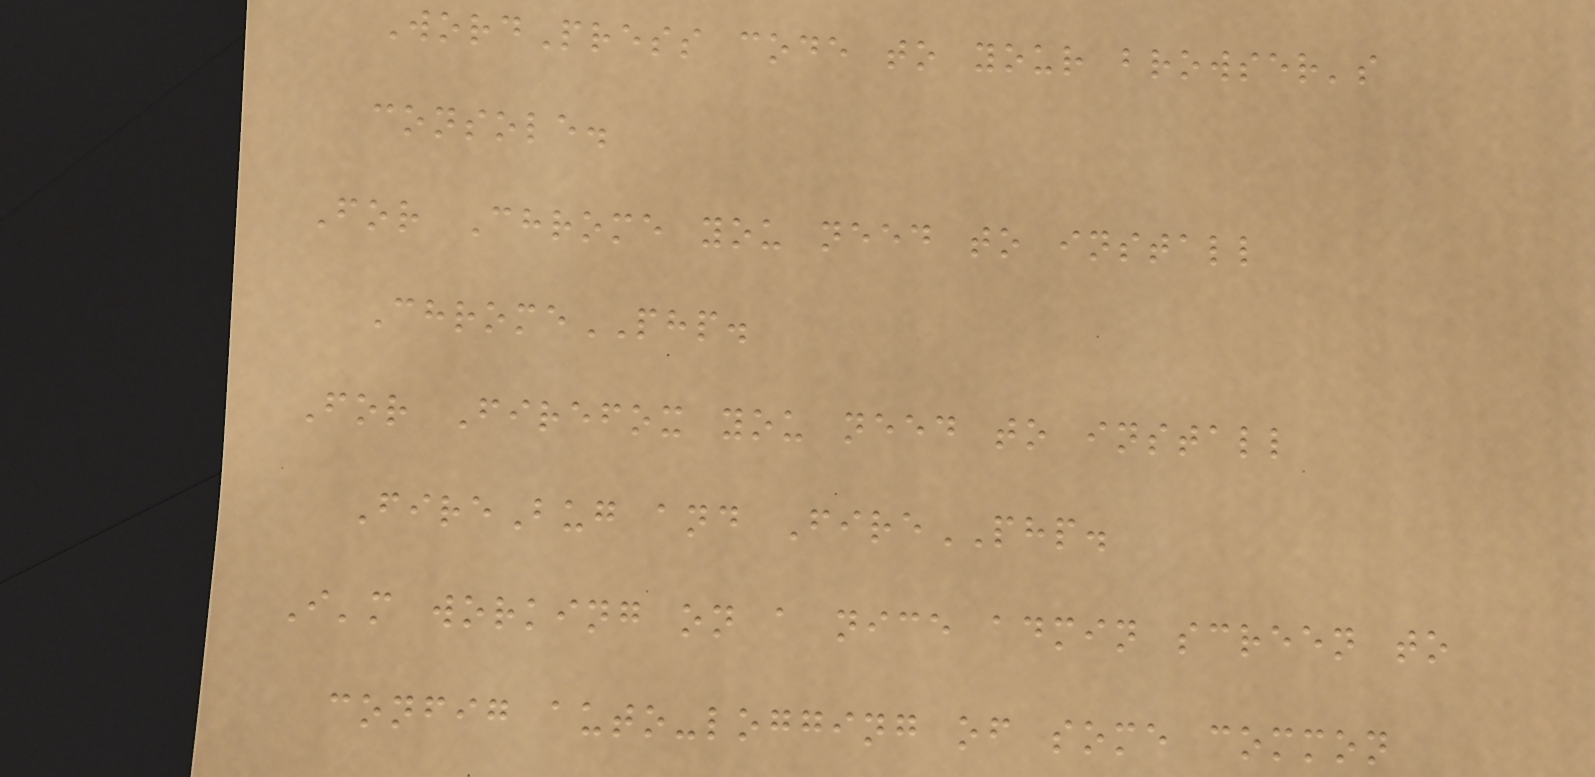WordPress code to your browser's
console.
For Chrome you need to install
ChromePHP.
For Firefox you need to install
FireBug and FirePHP.
I'm working on a nice admin screen to
config auto-logging of some common
